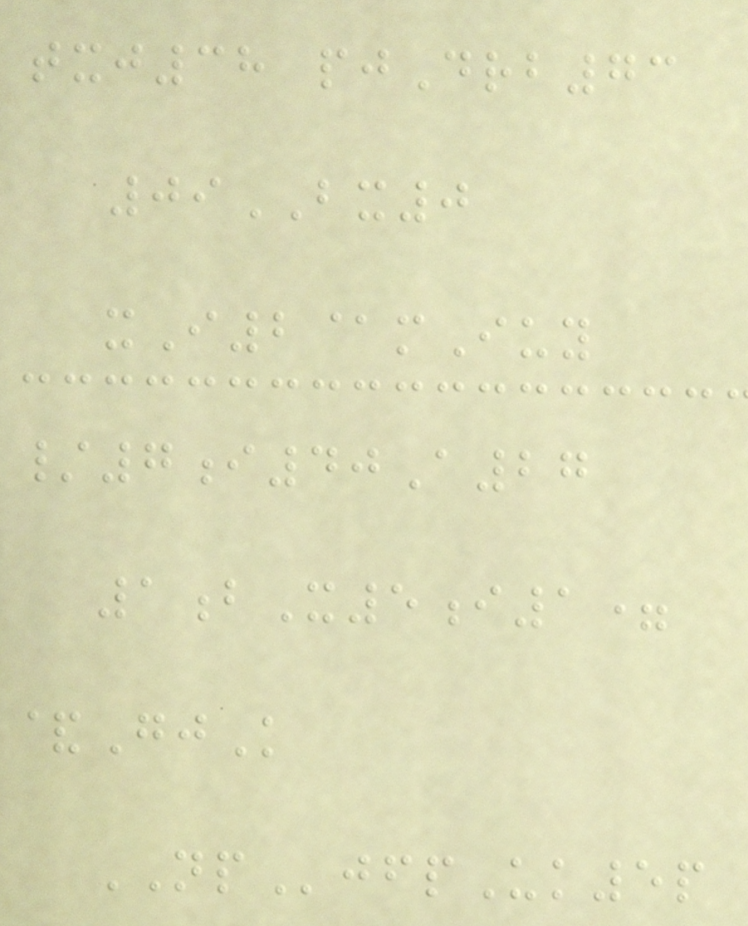txj38 pjDrb73
09BX0
xI2@mIuy
/7i40A27
1bX5i1=
&GjK
NPjfpUk5p
